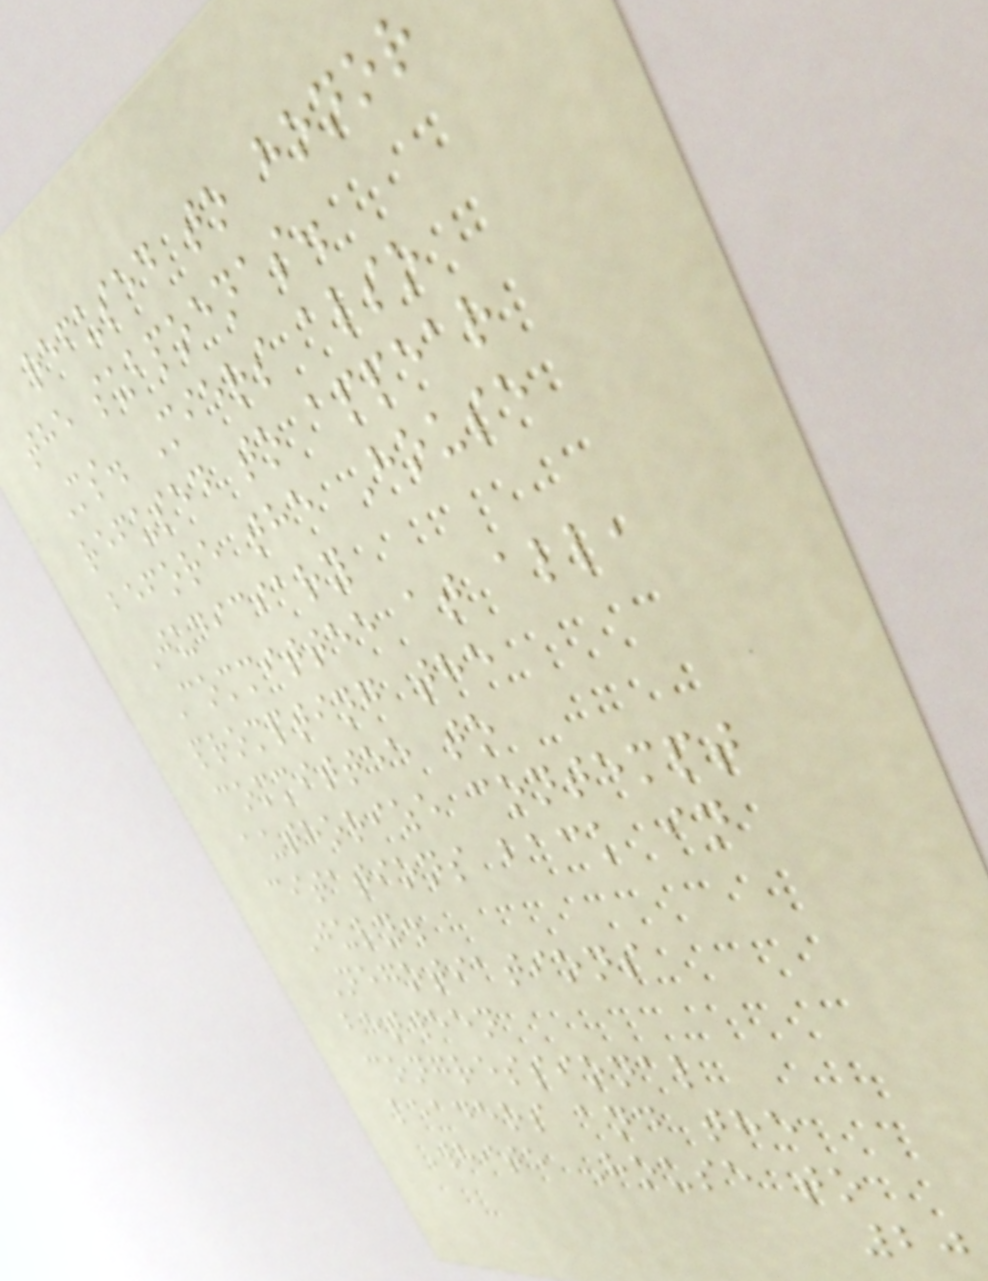refused to honor
the subpoenas.
Ms. Miers also
refused to appear
before the House
Judiciary
Committee at all,
prompting the
committee to
authorize contempt
citations back in
July.
Negotiations
between
congressional
leaders and the
White House to
20
